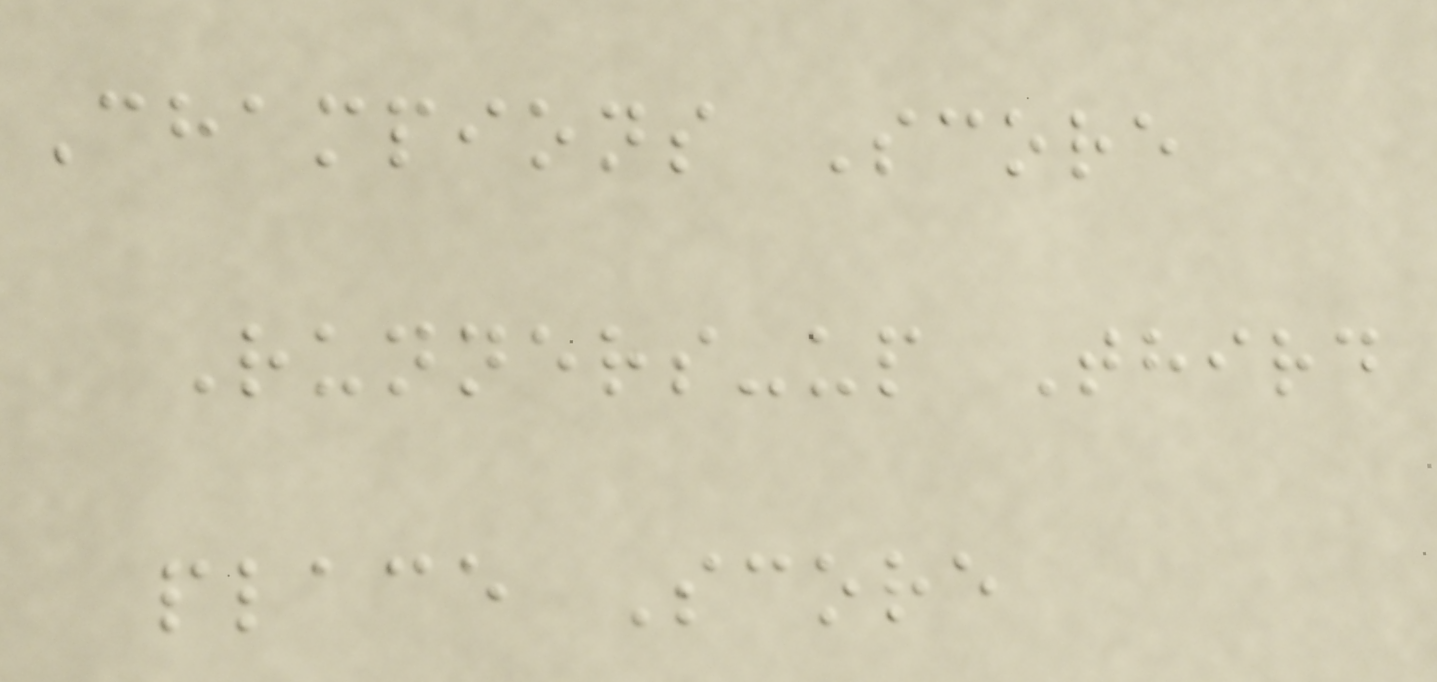Champions Score
Runners-up Third
place Score
